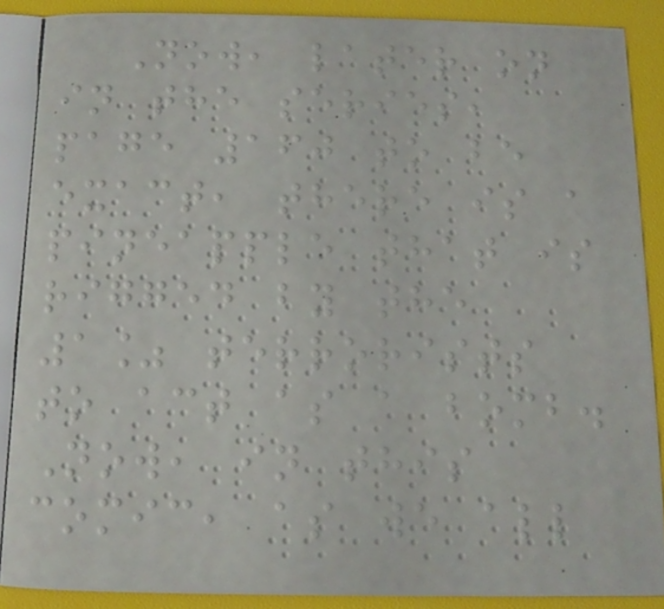Now, later on
in the series,
page 160 to be
exact, there is a
pineapple that is
rigged by the
1% terrorists
to act as a bomb.
Now, in this
comic, as we all
